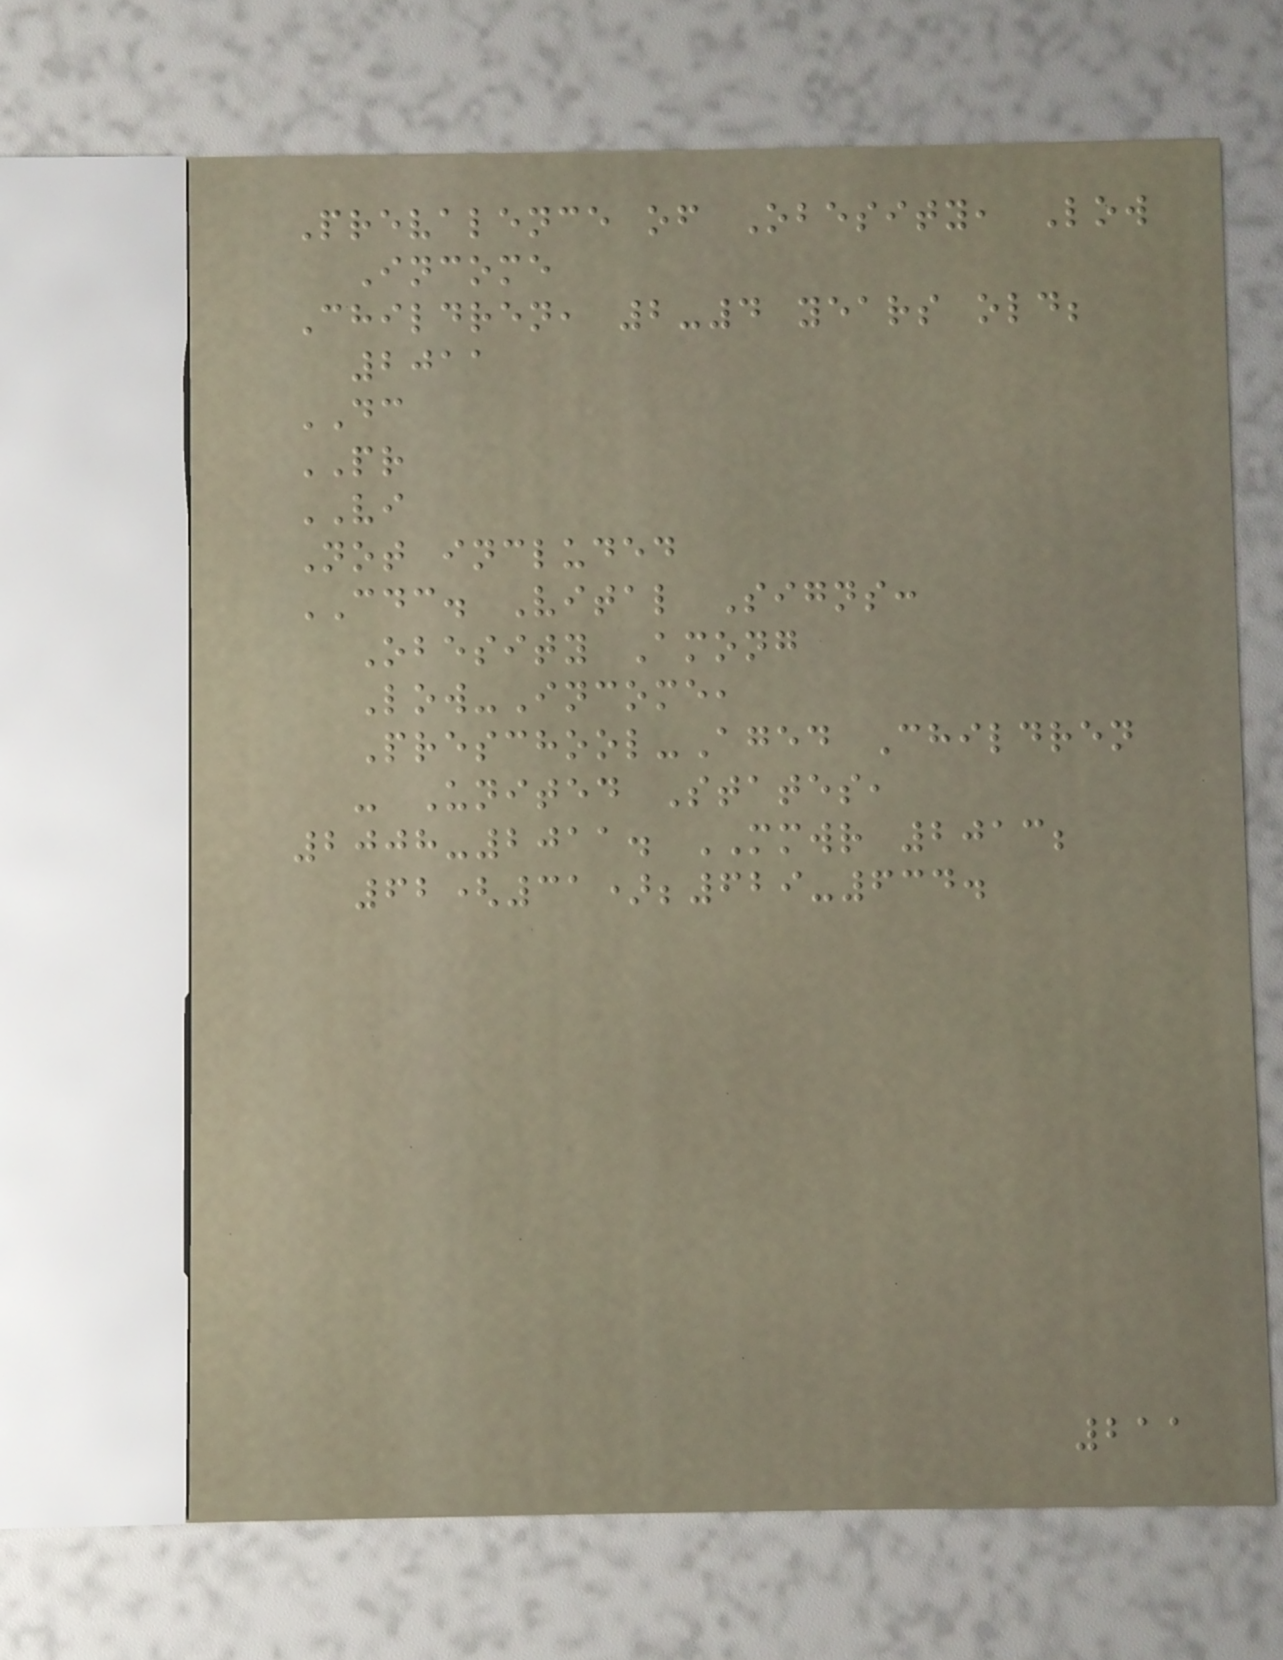Prevalence of Obesity, Low
Income
Children, 2-4 years old;
2011
DC
PR
VI
Not included
CDC. Vital Signs:
Obesity Among
Low-Income,
Preschool-Aged Children
- United States,
2008-2011. MMWR 2013;
62(31);629-634.
211
